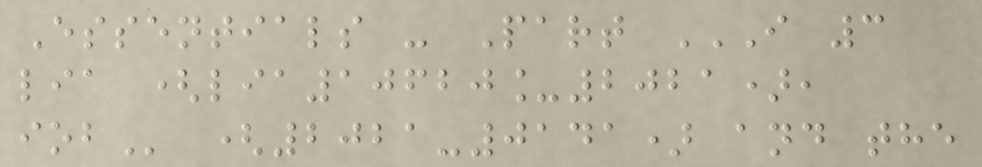Essentials - Part I 3
LIA (LIA10620_2021),
IOB (2021-0141) and the
